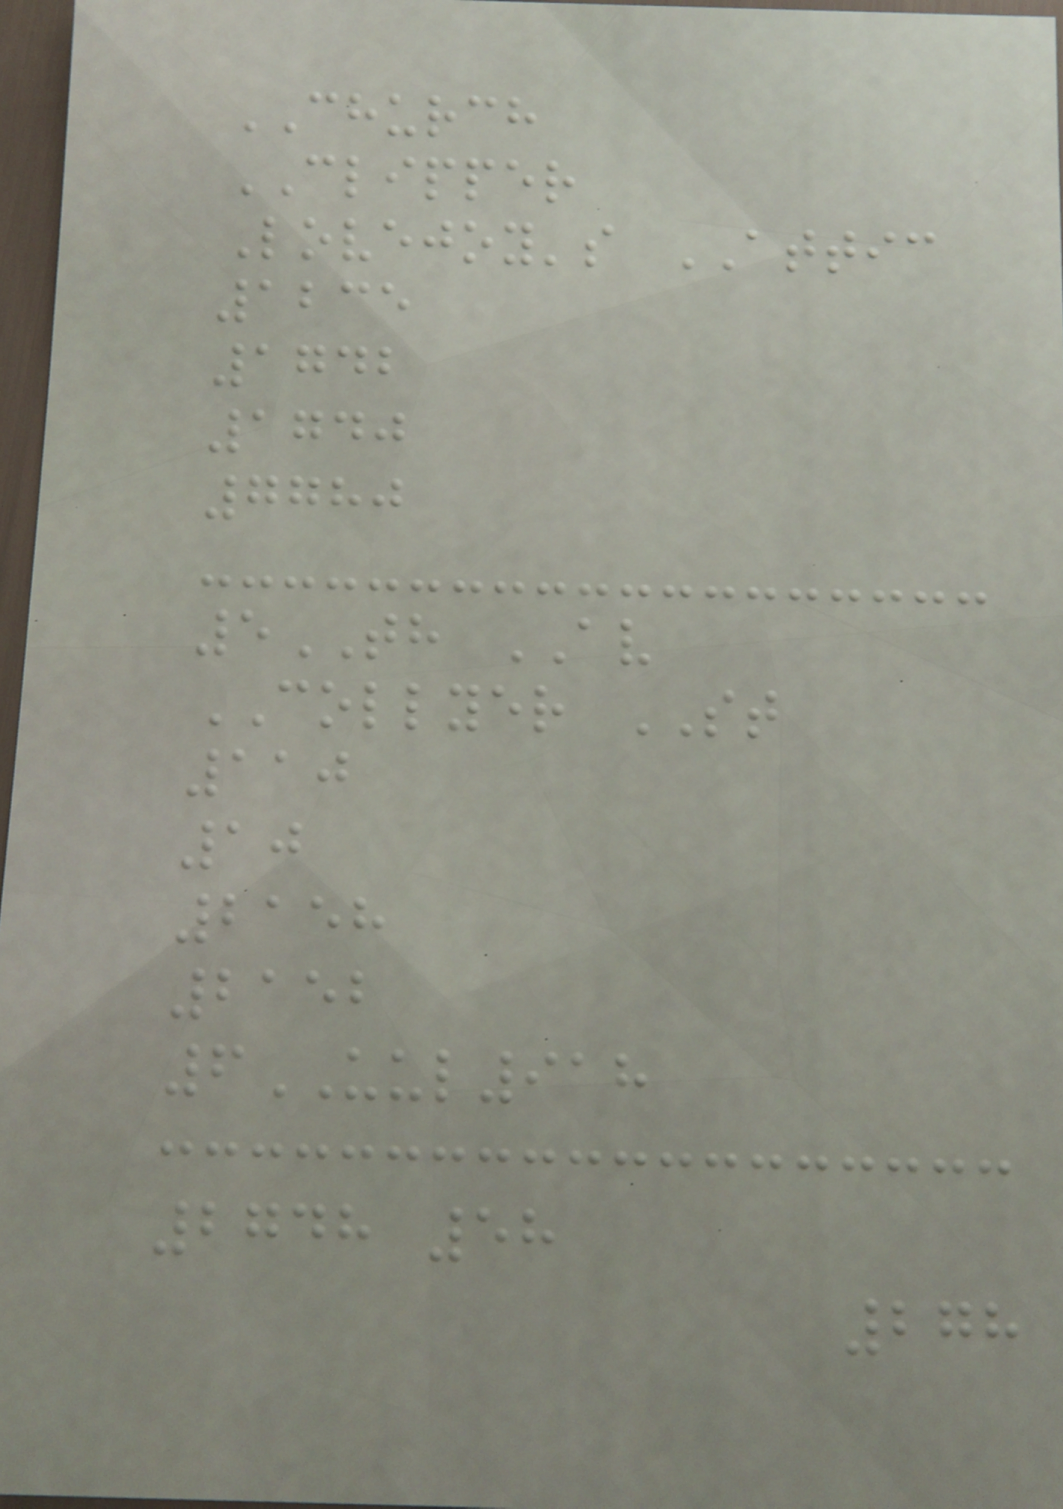CHURCH
CLIPPER
Lovejoy's ATTIC
1235
1742
1740
7780
5TH AV
COLLYER ST
110
10
2158
2152
6UUL918
2748 58
278
